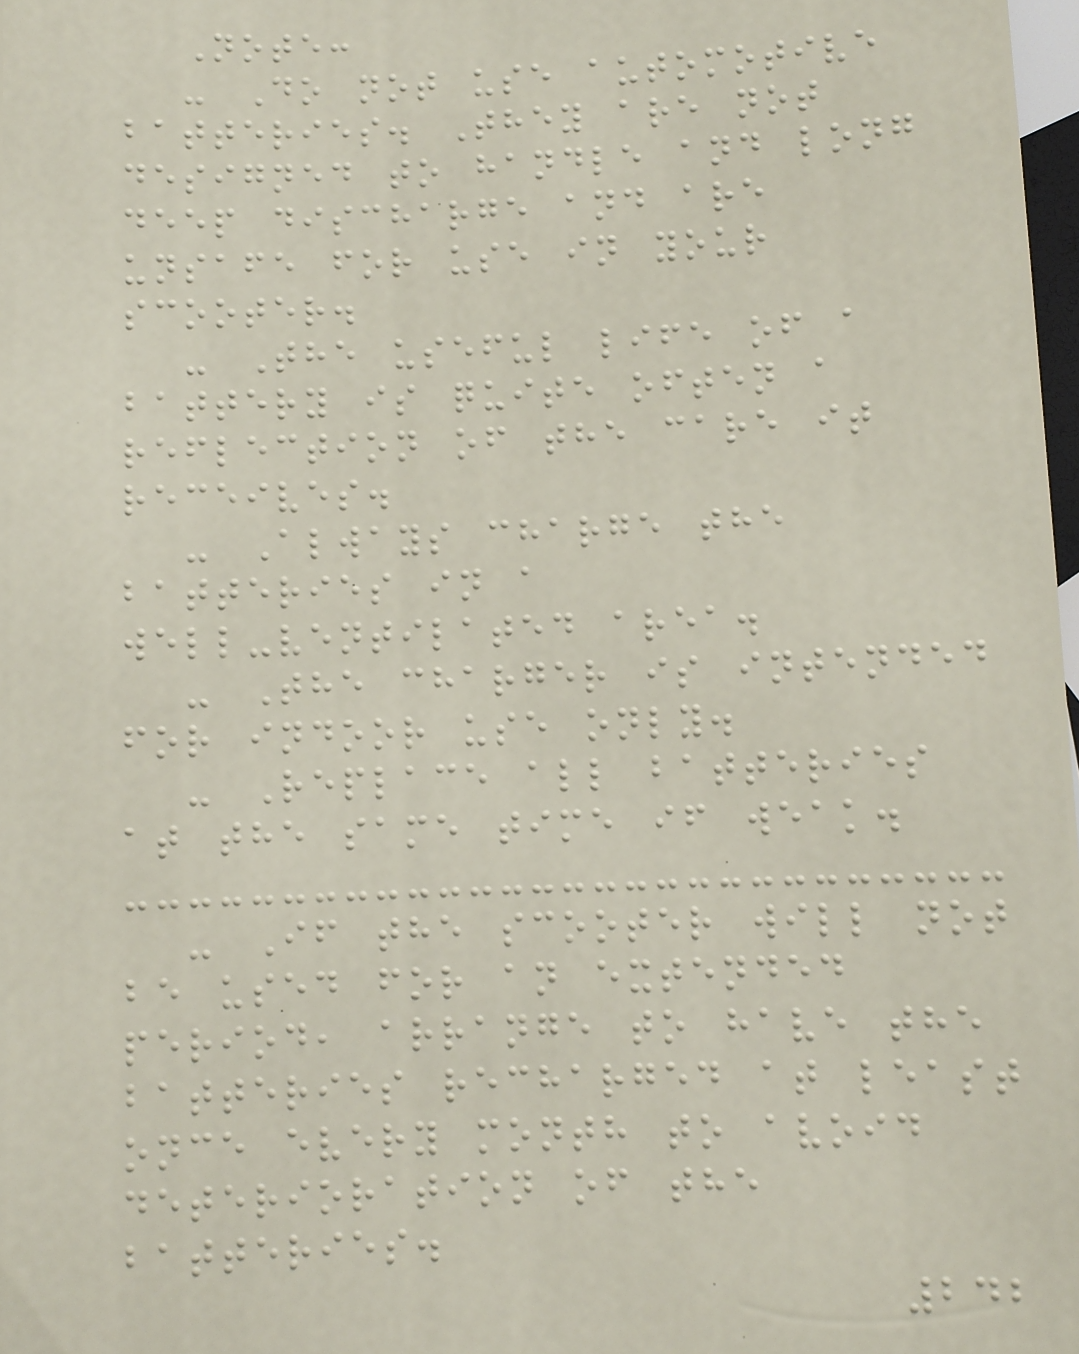Note:
- Do not use automotive
batteries. They are not
designed to handle and long
deep discharge and are
unsafe for use in your
scooter.
- The useful life of a
battery is quite often a
reflection of the care it
receives.
- Always charge the
batteries in a
well-ventilated area.
- The charger is intended
for indoor use only.
- Replace all batteries
at the same time if weak.
- If the scooter will not
be used for an extended
period, arrange to have the
batteries recharged at least
once every month to avoid
deterioration of the
batteries.
242
